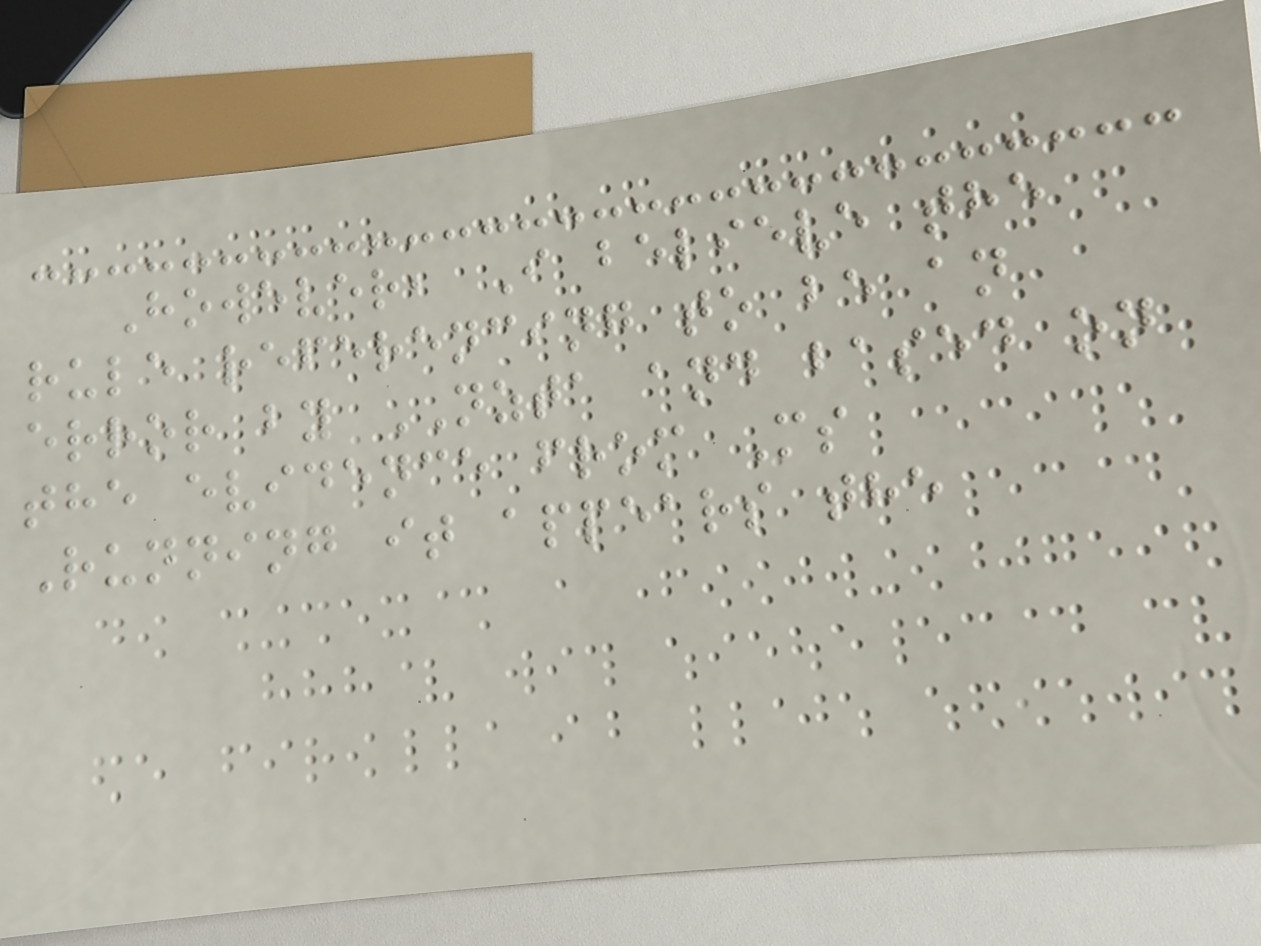However, I believe the
rule referencing to be an
error by NZTA and based on
the evidence from Ms
Running it appears the
